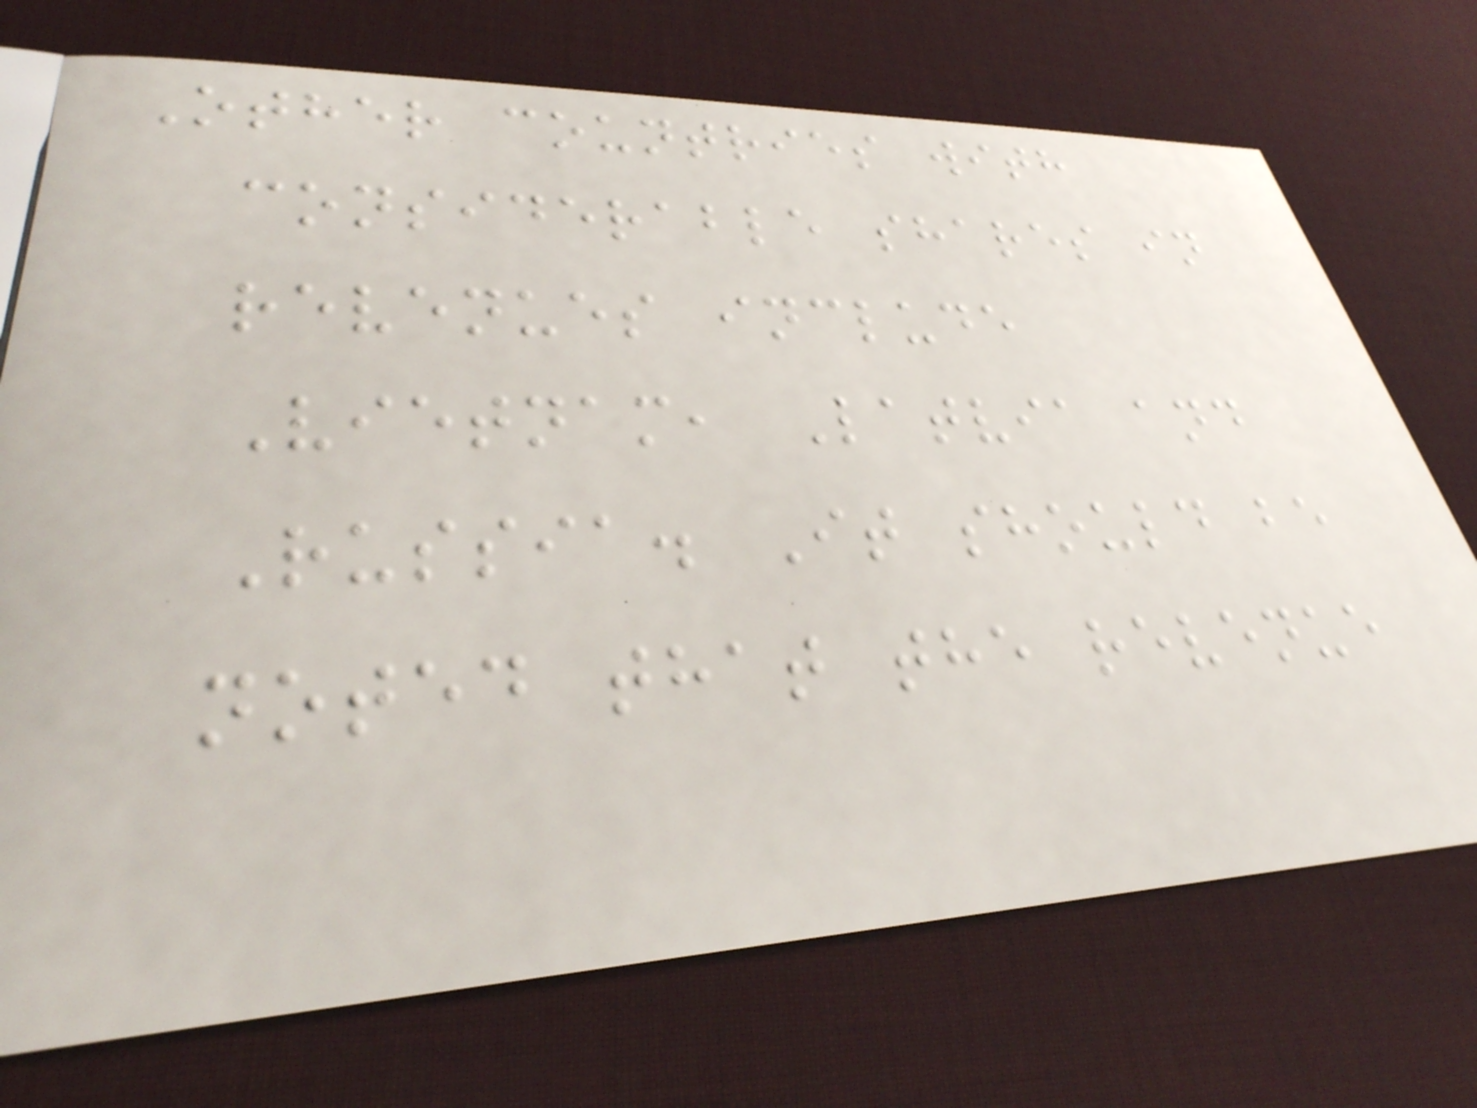Other countries with
considerable shares in
revenues include
Vietnam, Latvia and
Russia. It should be
noted that the revenue
